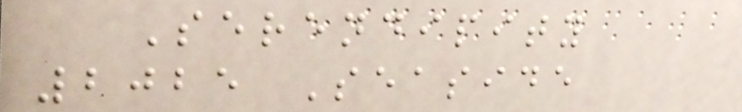Serendipity
2025 Seaside
